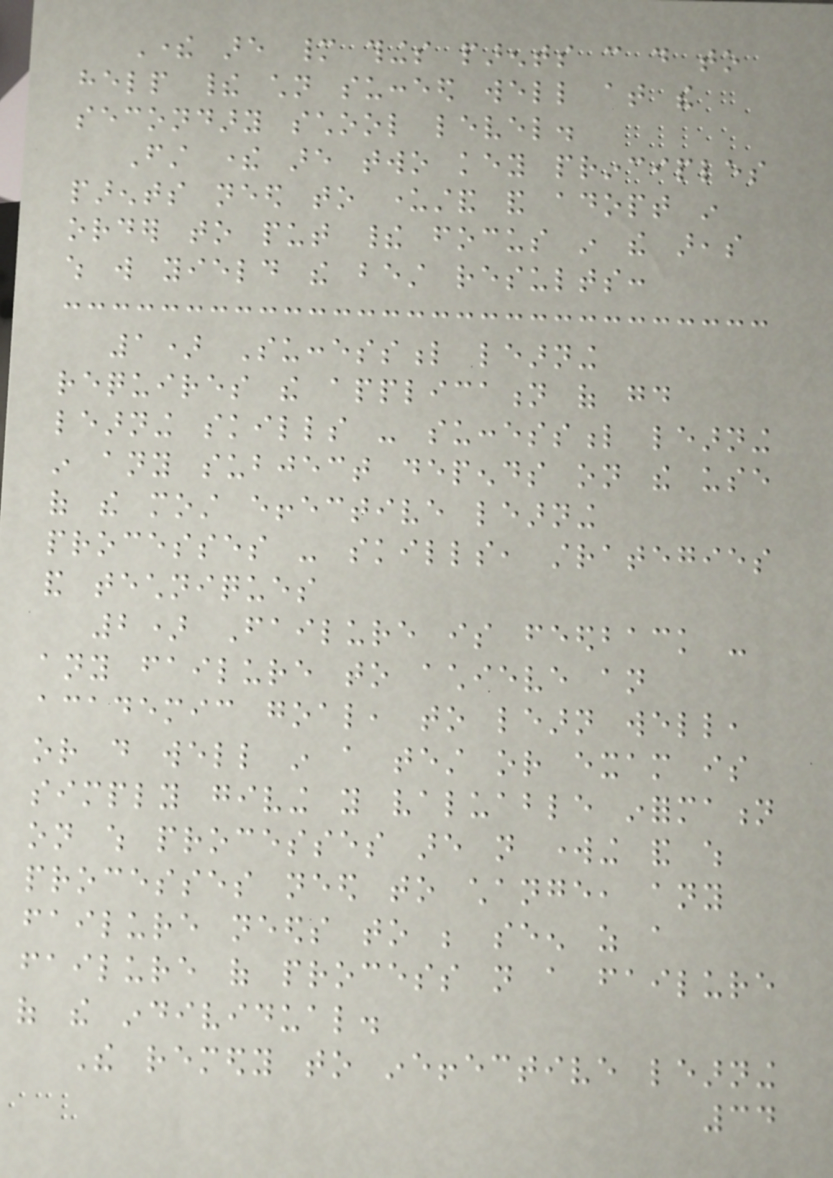There are many things parents can do to
help their children succeed well at the
secondary school level.
First there are two key principles
parents need to understand and adopt in
order to put their focus in the areas
which will yield the best results:
1) Successful learning
requires the application of good
learning skills - successful learning
in any subject depends on the use
of the most effective learning
processes - skills, strategies
and techniques
2) Failure is feedback -
any failure to achieve an
academic goal, to learn well,
or do well in a test or exam is
simply giving you valuable information
on which processes are not working and which
processes need to change, any
failure needs to be seen as a
failure of process not a failure
of the individual.
The remedy to ineffective learning
34
